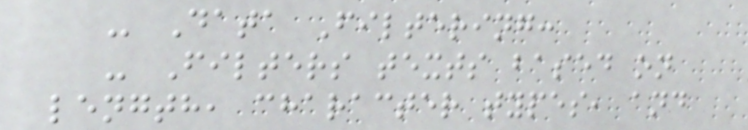- Data Filtering:
- Filters texts based on
length, character types, and
